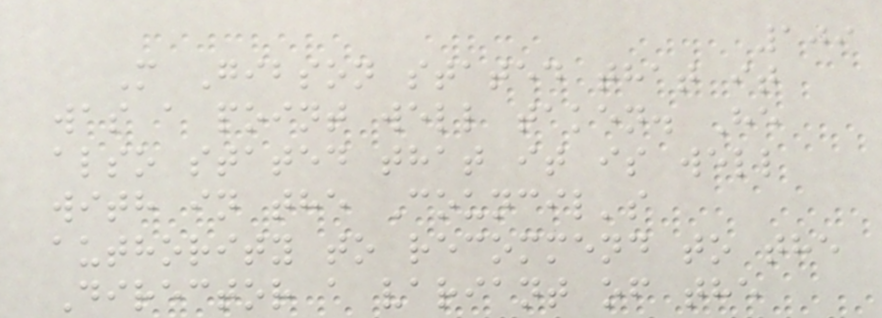109
M Gibson stated that it
was a point well taken. He
also stated that it is well
with in the Council's
authority to recommend to the
Director a variant of the
